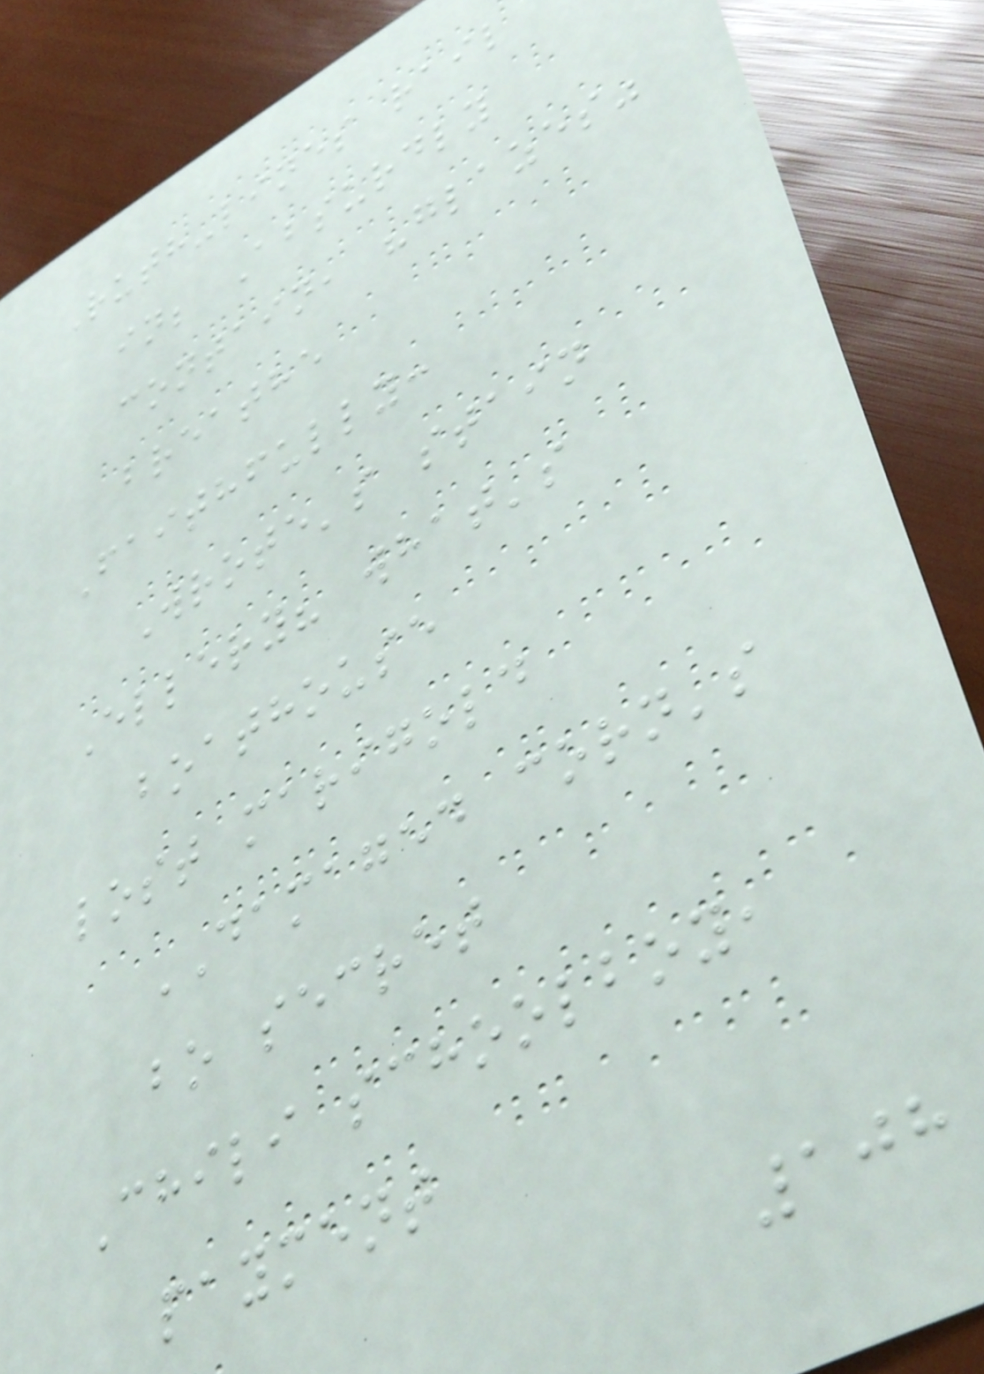Ruth-lines rail
in; Absurdly
contain, "glazes"
breathe
Faithfully:
Wrote's stain
Ellery? what's
boathouse
lost marigold
DAMAGED corn's
bo secret
Chili schoolboy,
payment
108
